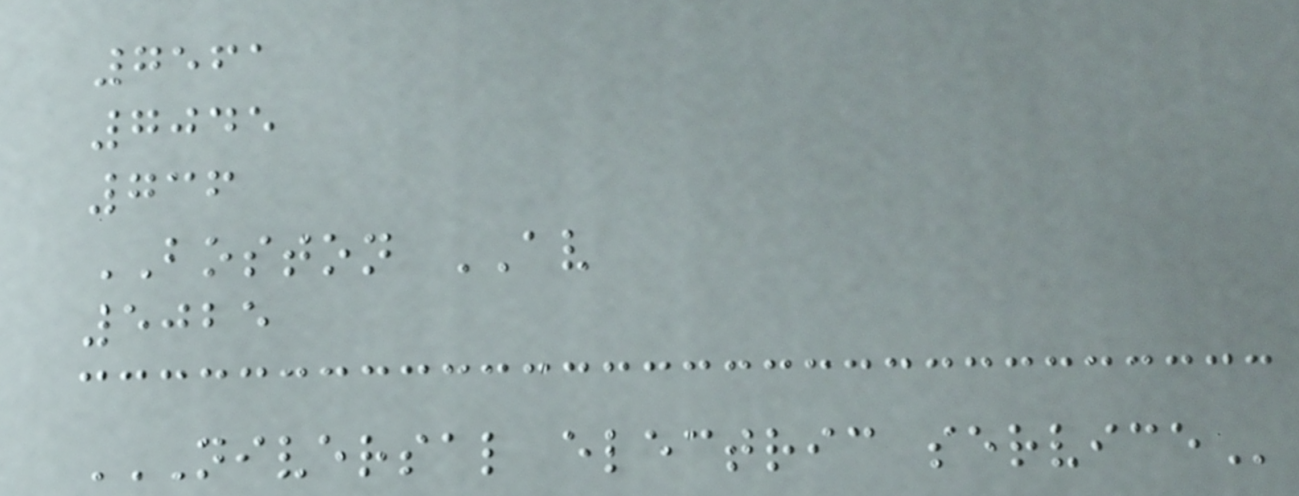7561
7045
736
BOSTON AV
5025
NIVERSAL ELECTRIC SERVICE
